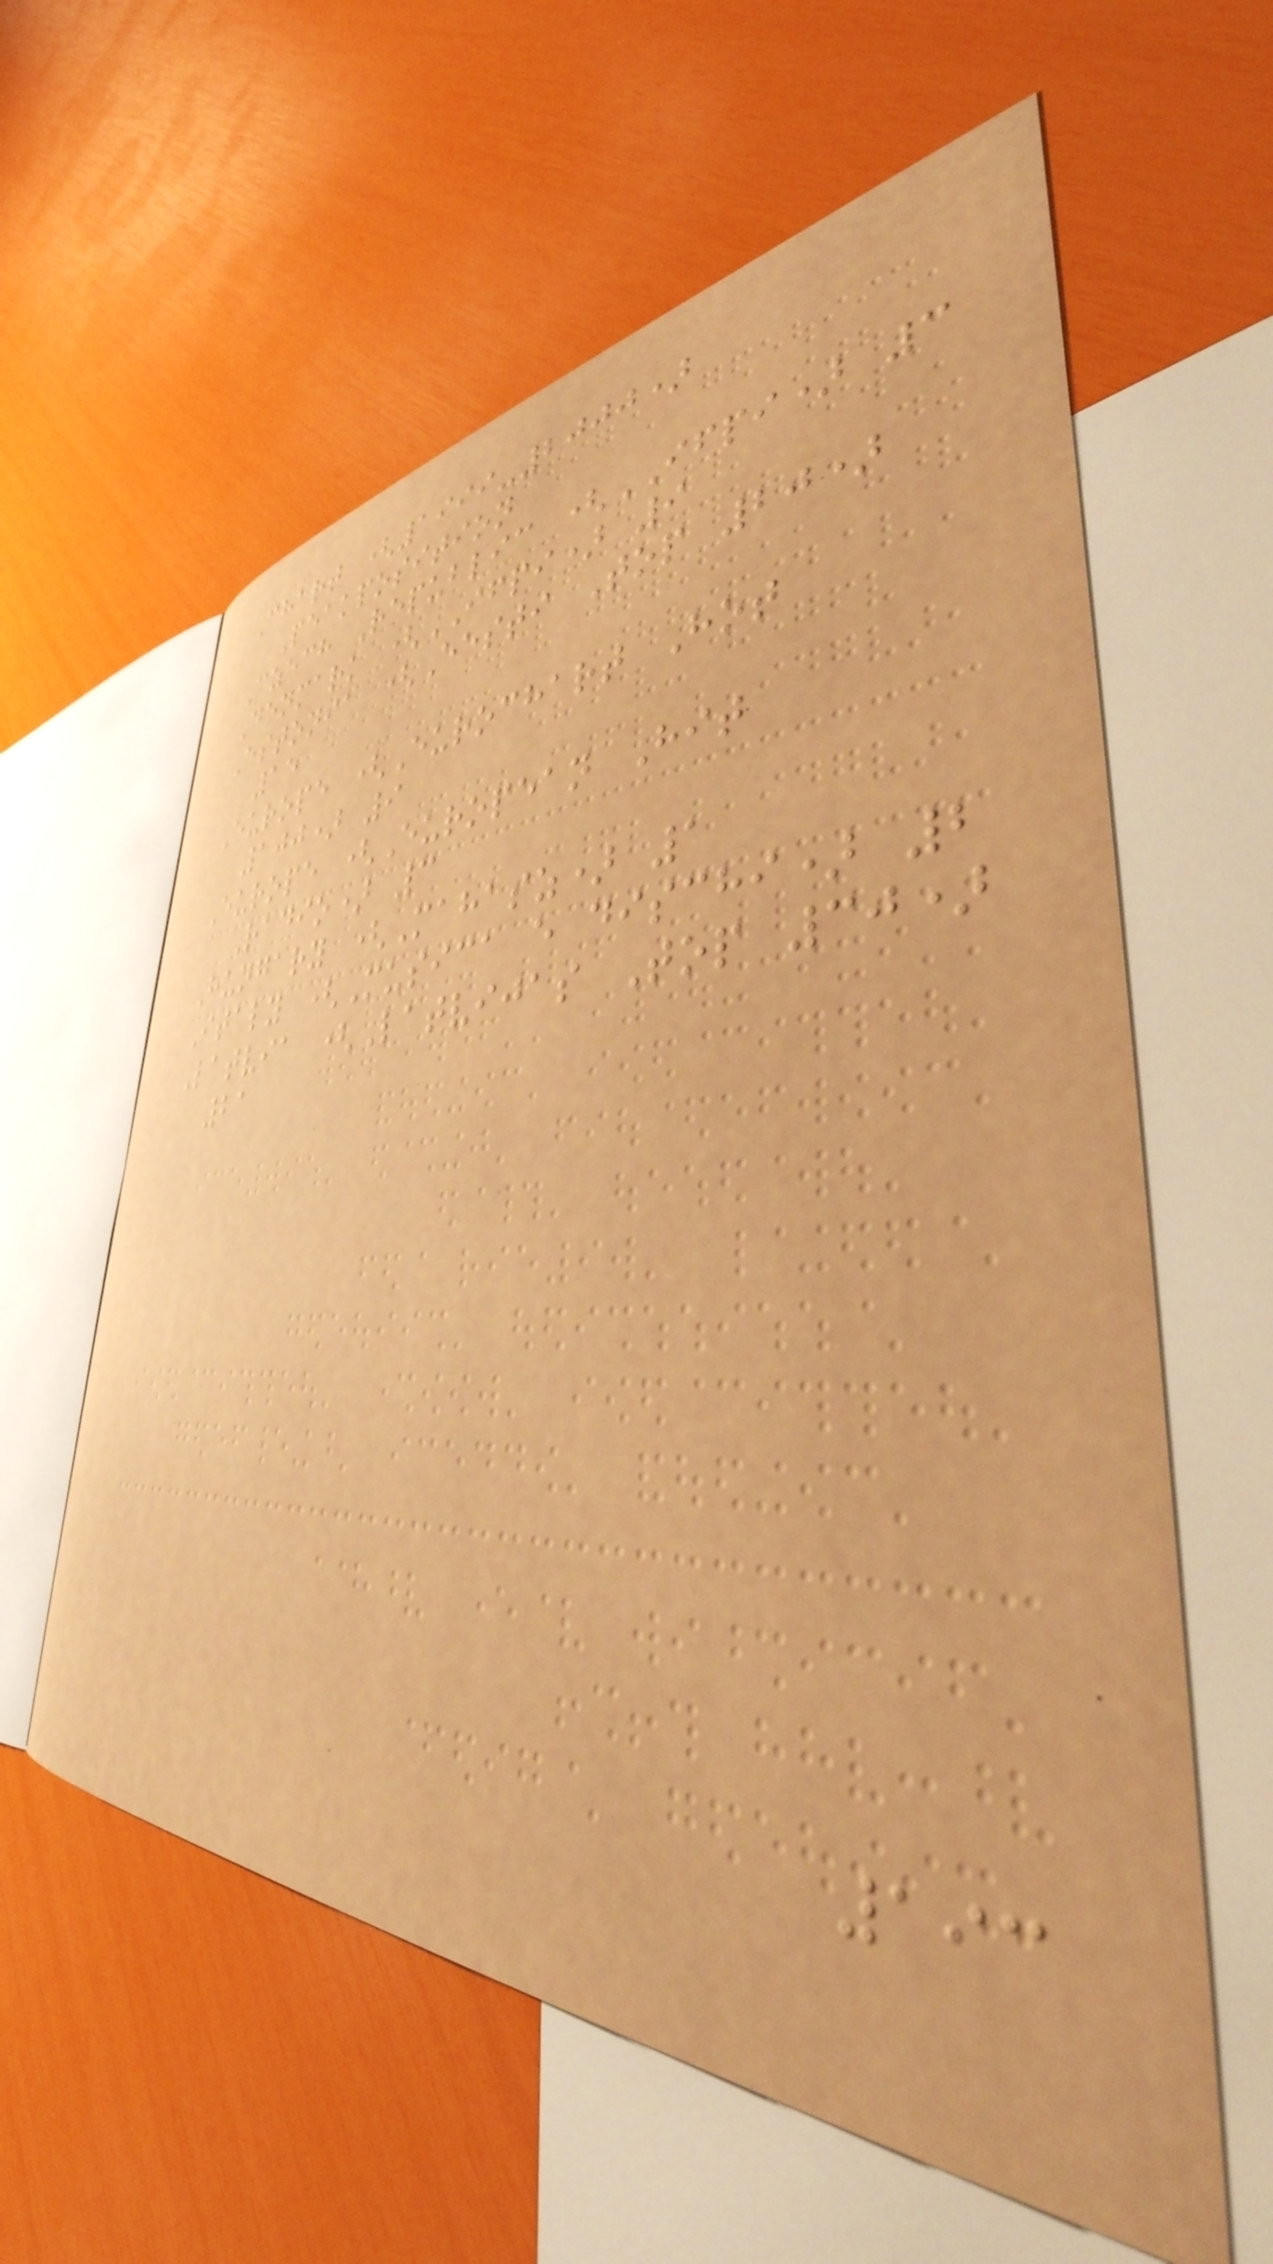Chart (1999-2000)
Peakposition
Czech Republic (IFPI) 3
Denmark (IFPI) 9
Estonia (Eesti Top 20)
15
Europe (Eurochart Hot
100) 9
Europe (European Hit
Radio) 3
Hungary (Mahasz) 1
Italy (Musica e dischi) 2
Latvia (Latvijas Top 30)
21
193
